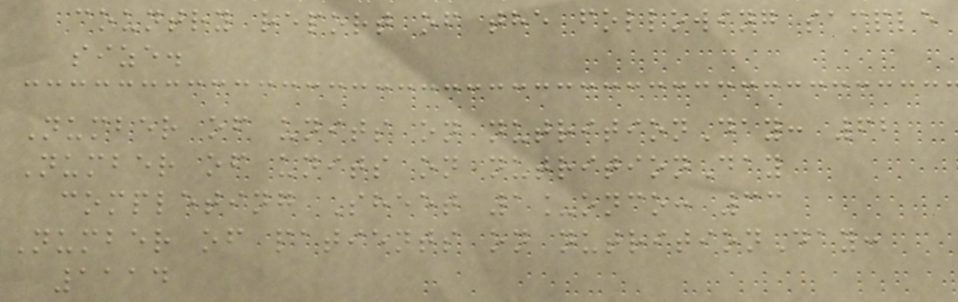country report of the following sample
size.
Number of units on nutritionDay: 62
Number of units on nutritionDay
completing Sheet 1_onco: 33
Number of patients on nutritionDay:
1114
